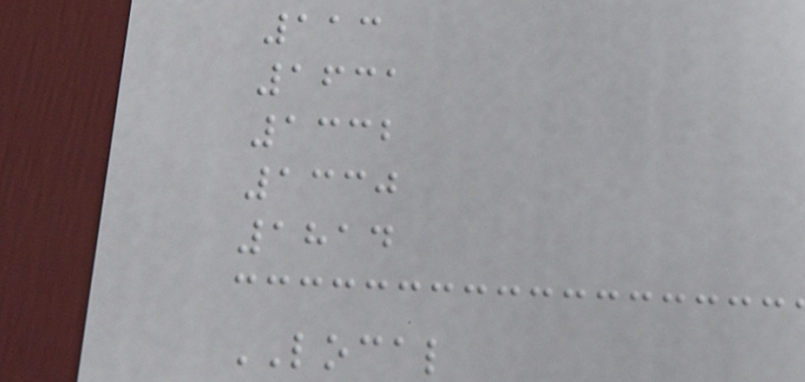113
1631
1332
1330
1814
LOCAL
